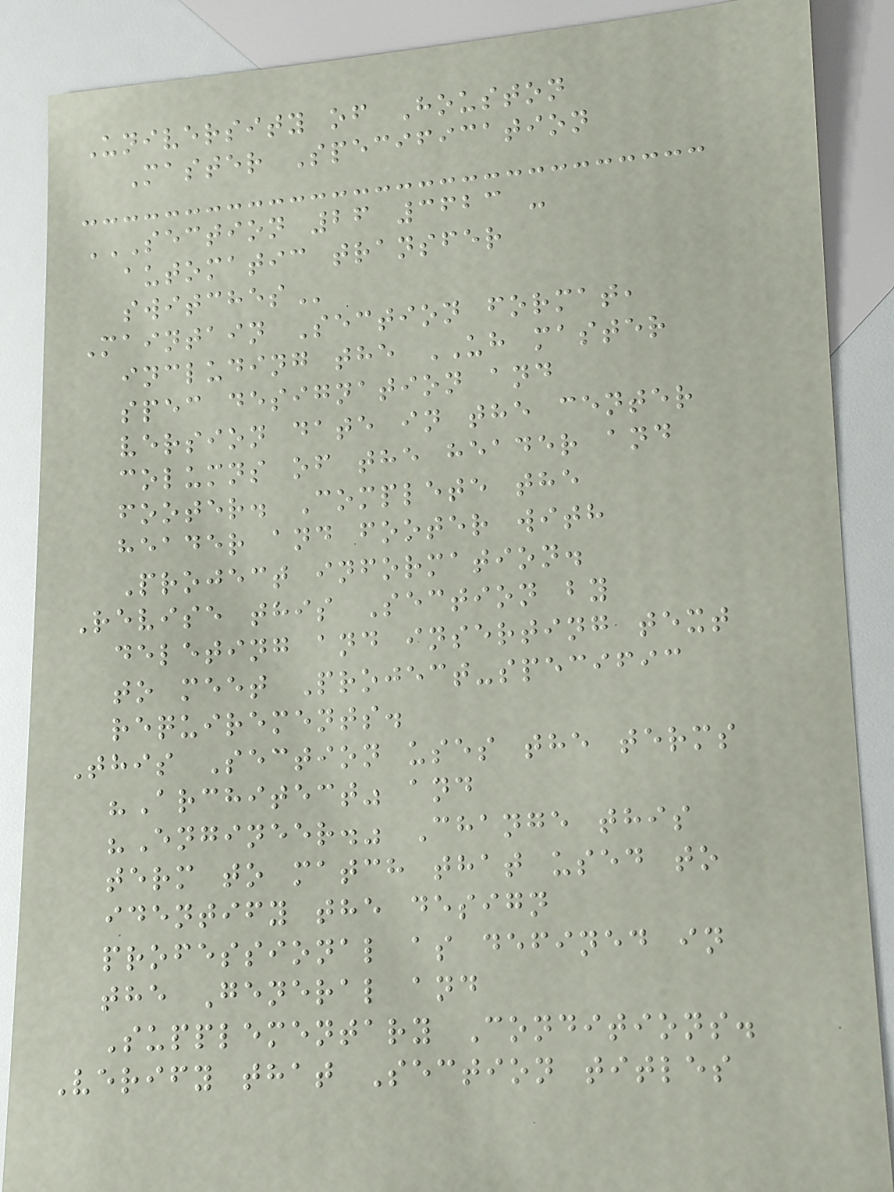University of Houston
Master Specification
SECTION 26 3623 -
AUTOMATIC TRANSFER
SWITCHES
Maintain Section format,
including the UH master
spec designation and
version date in the center
columns of the header and
footer. Complete the
header and footer with
Project information.
Revise this Section by
deleting and inserting text
to meet Project-specific
requirements.
This Section uses the terms
"Architect" and
"Engineer." Change this
term to match that used to
identify the design
professional as defined in
the General and
Supplementary Conditions.
Verify that Section titles
